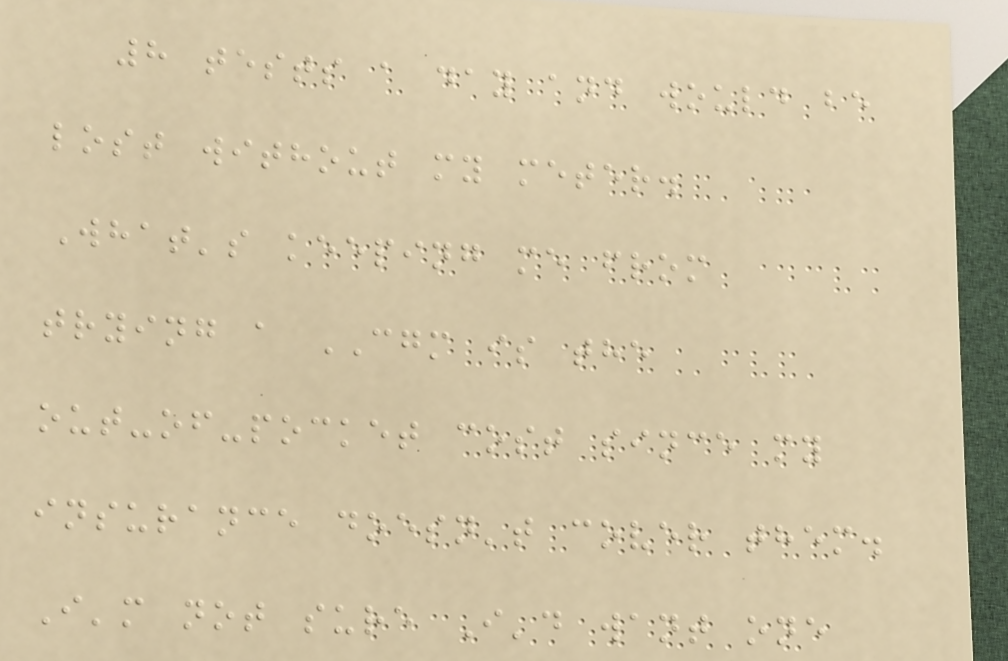8 tests a day and would be
lost without my meter.
What's keeping me from
trying a CGM is the
out-of-pocket cost since my
insurance doesn't cover them.
I'm not sure I'd want one
